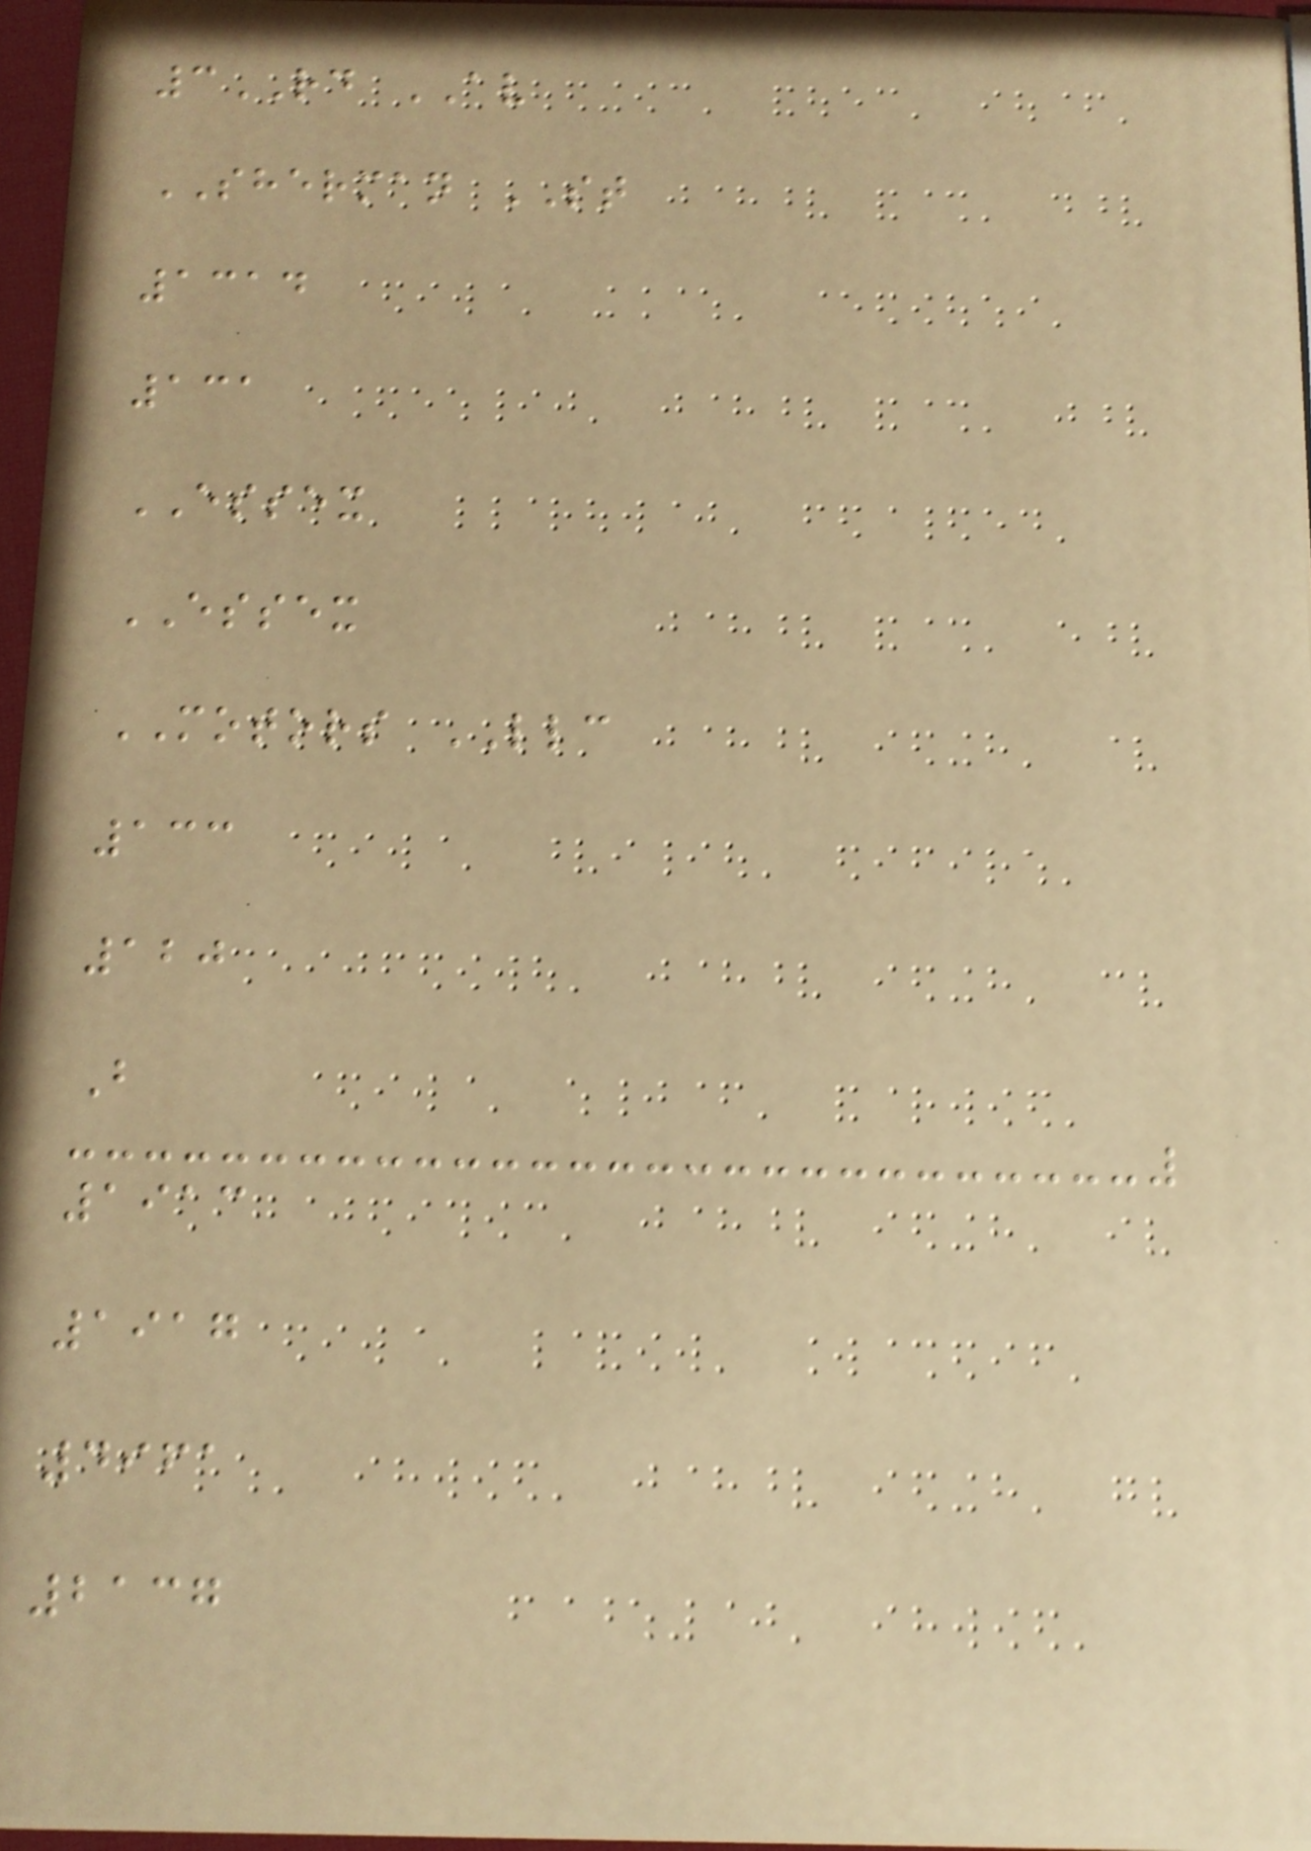3RD AV
SHERMAN ST
1314
131
ESSEX
ESSEX
MOTORS LLC
133
120
B
1913
1917
4961
2137
